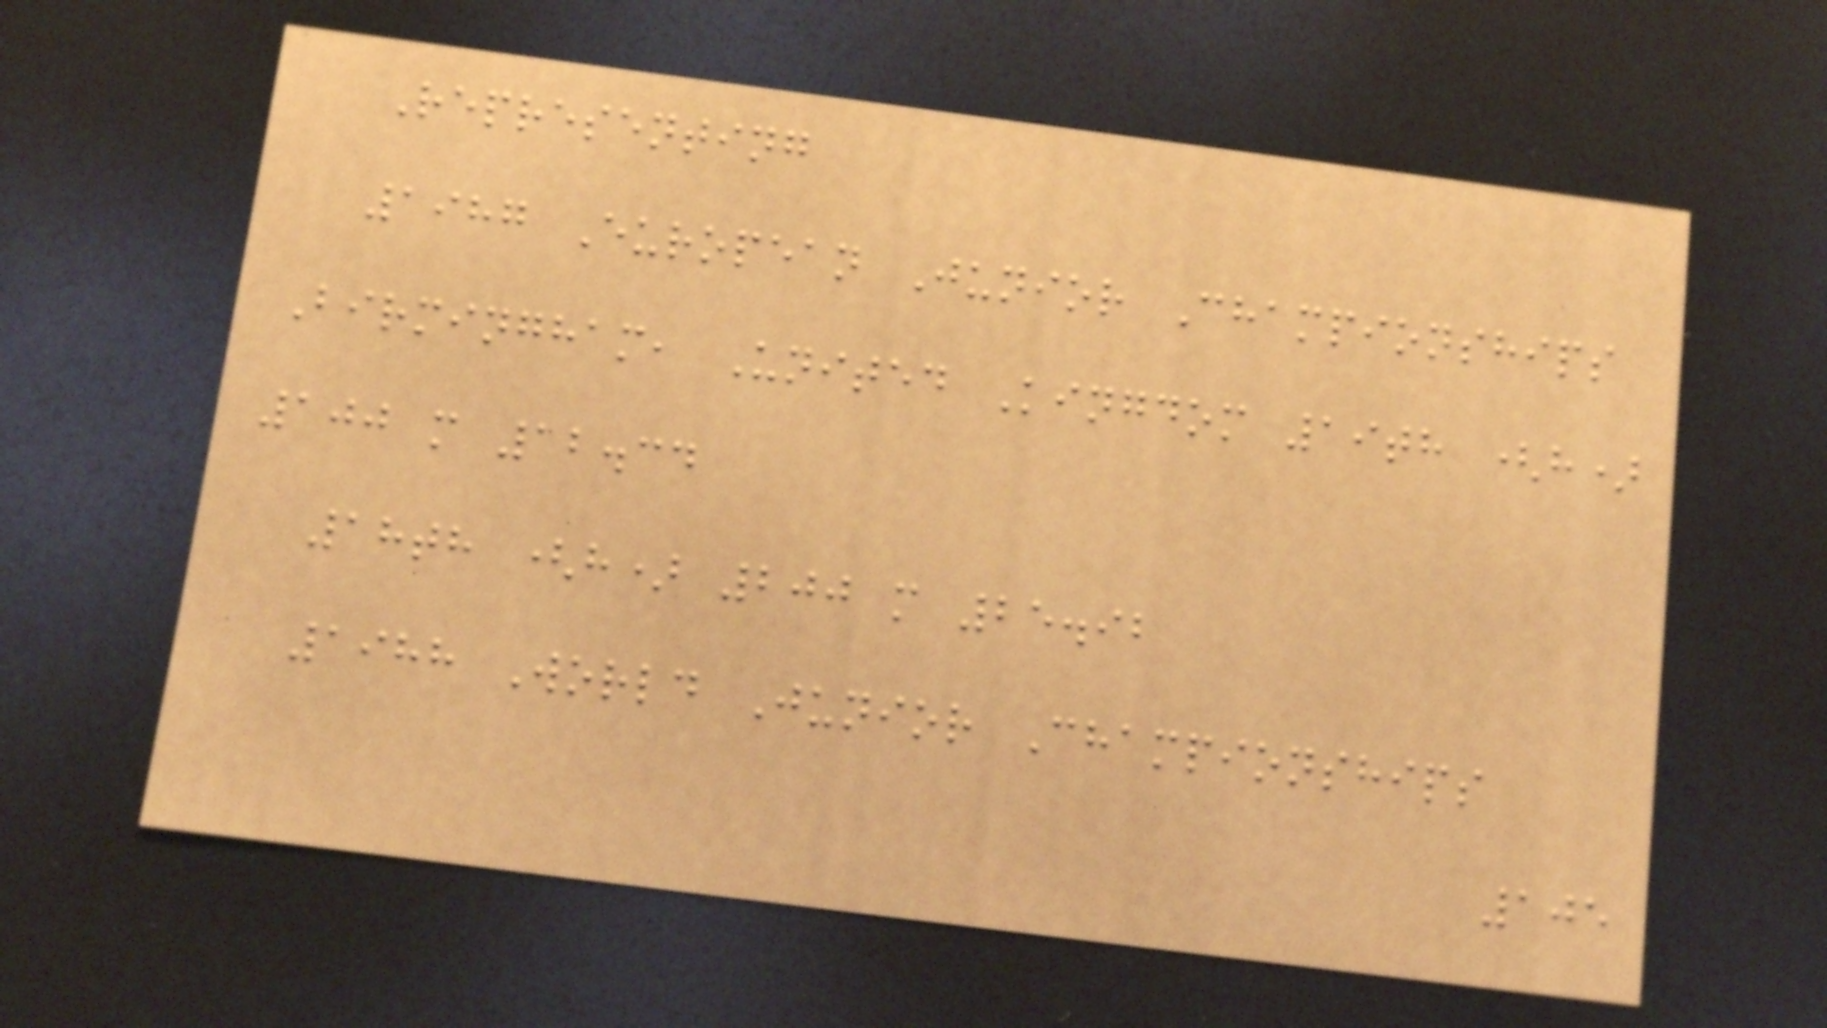Representing
1987 European Junior Championships
Birmingham, United Kingdom 19th (h)
100 m 12.34
18th (h) 200 m 25.92
1988 World Junior Championships
105
